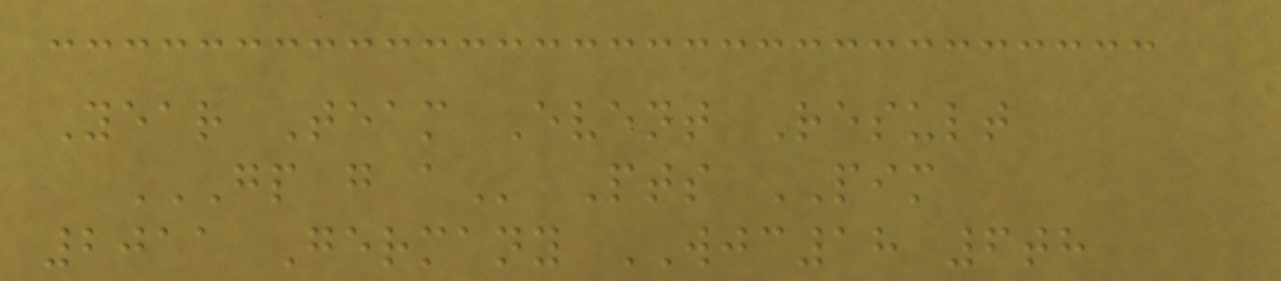Year Team Event Result
GP G A Pts PIM
2011 Germany WJC18 6th
